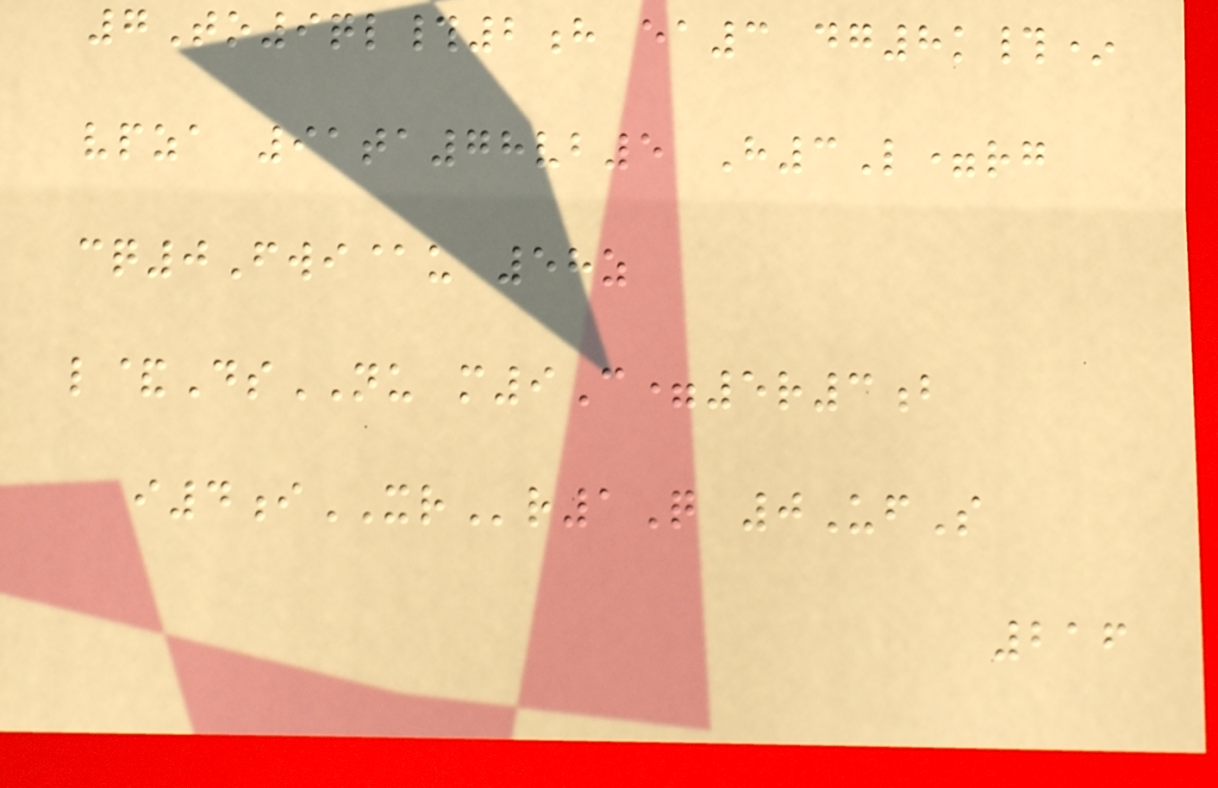7To9ql#2h ea3 dg8k#*
vpza 91ta78vb5 H3L=rg
cq0Fwi@u 58z
l&DsNU m9C=5r3b
i4iXRr1Q 0UfS
216
